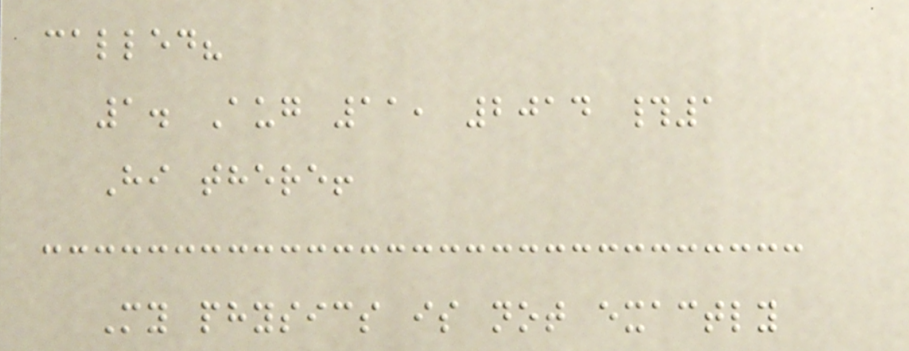called?
1. Aug 11, 2014 #1
Hi there!
My physics is not exactly
